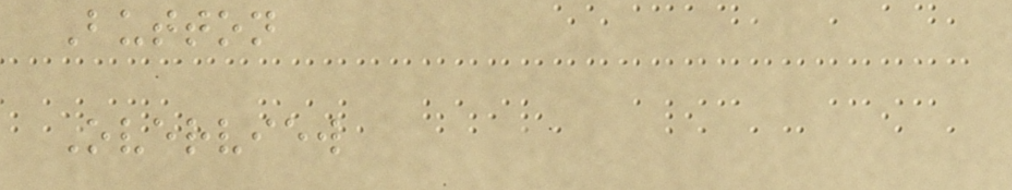Button
Overview
